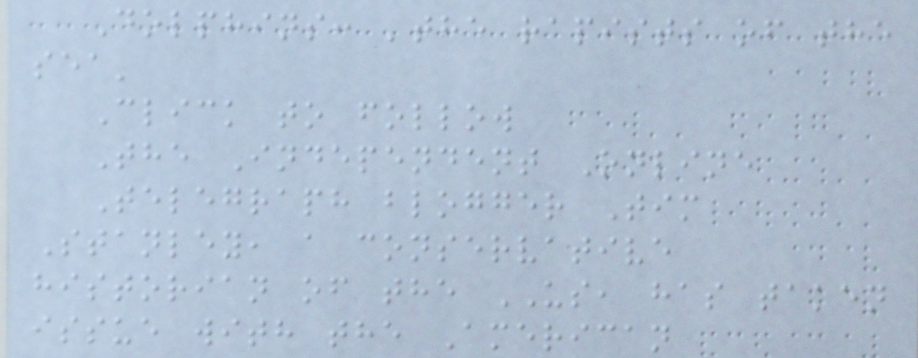Dolphins: 'the rapists of the
sea'
Click to follow
The Independent Online
Telegraph blogger Tim
Stanley, a conservative
historian of the US, has taken
issue with the American
